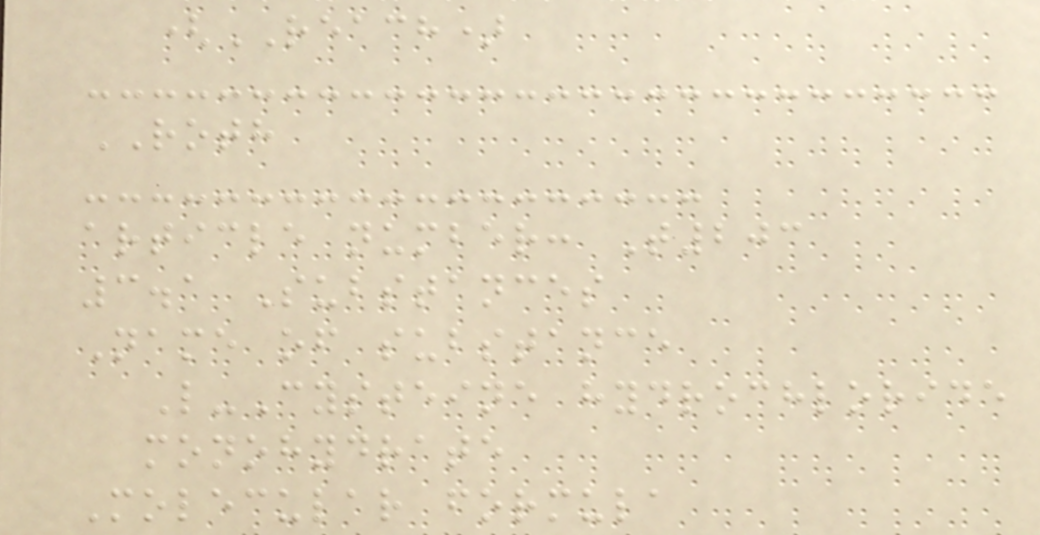(REACH)
ROTH
article number: T203
3.1 Substances
Name of substance
L-Cysteine hydrochloride
monohydrate
Molecular formula
